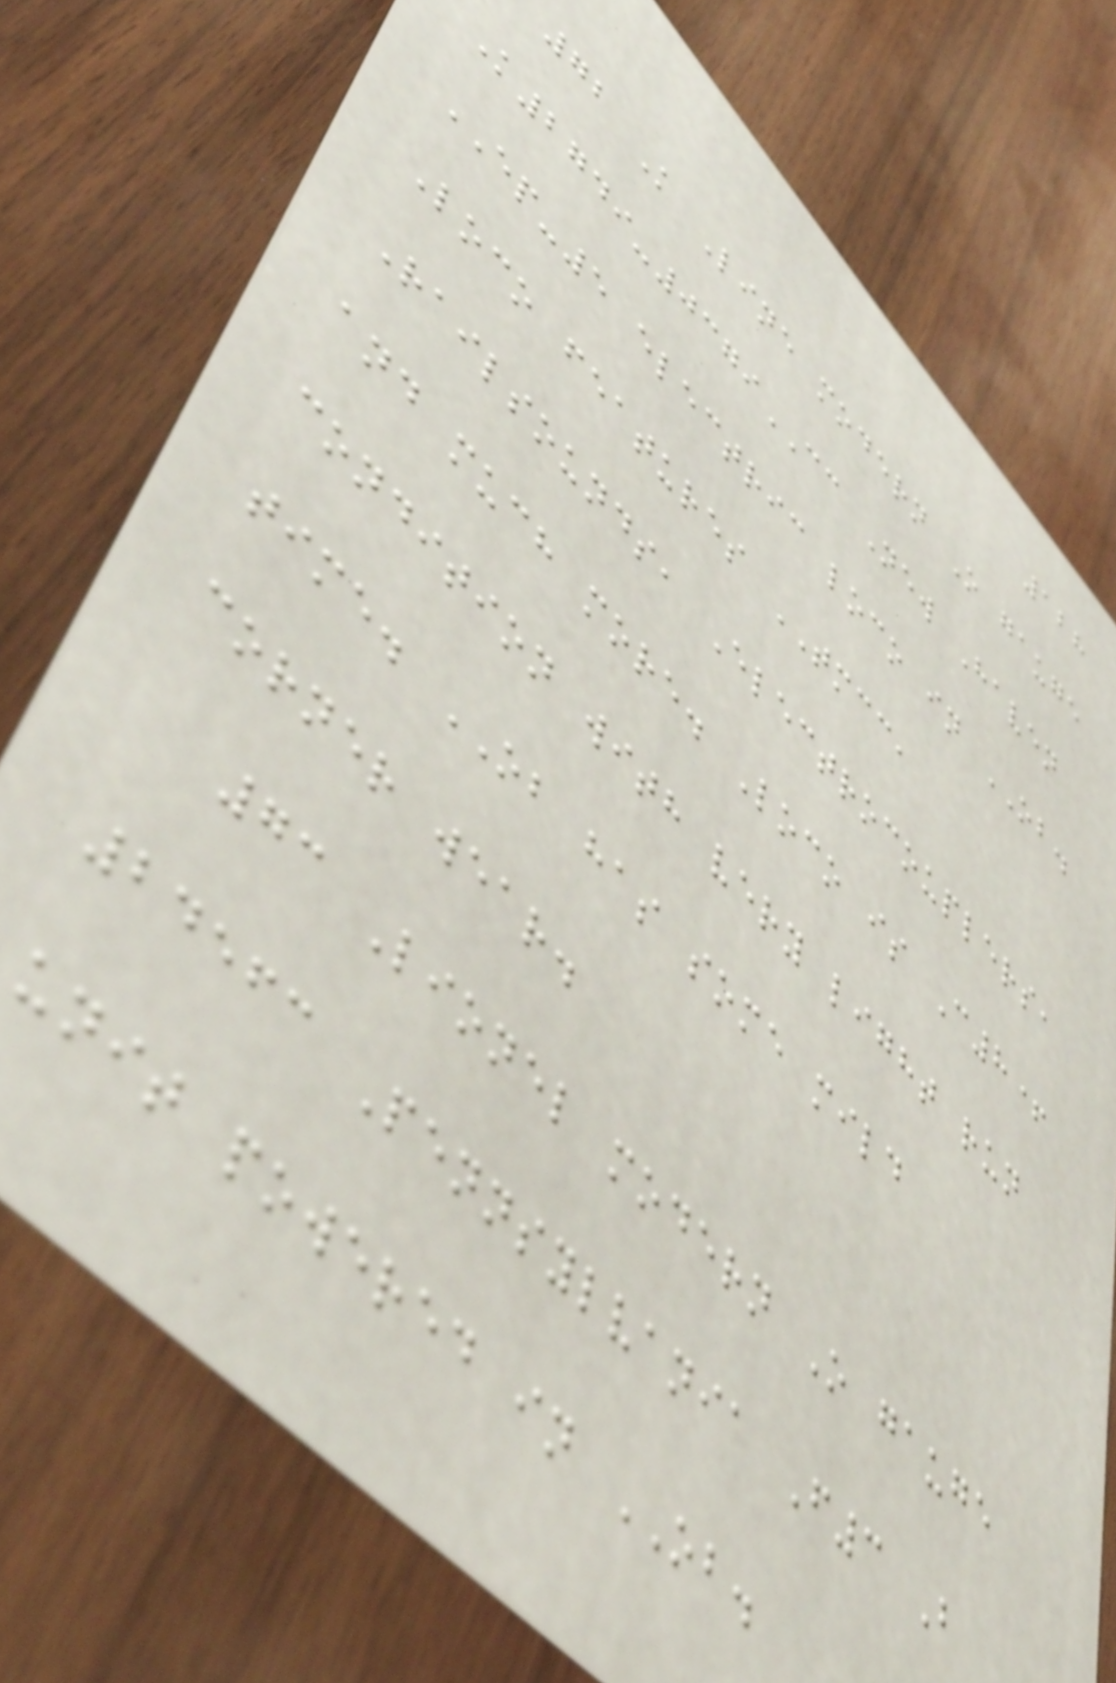128
72 K Line modern O gauge
K2749-0379CC New Haven
EP-5 electric loco in OB.
Loco features TMCC,
Railsounds, Electrocouplers,
and much more. Loco is C8+
condition with very light run
time. OB has some mild
corner wear.
73 Lionel modern O gauge
24563 Pennsylvania F3 B
unit powered in OB.
